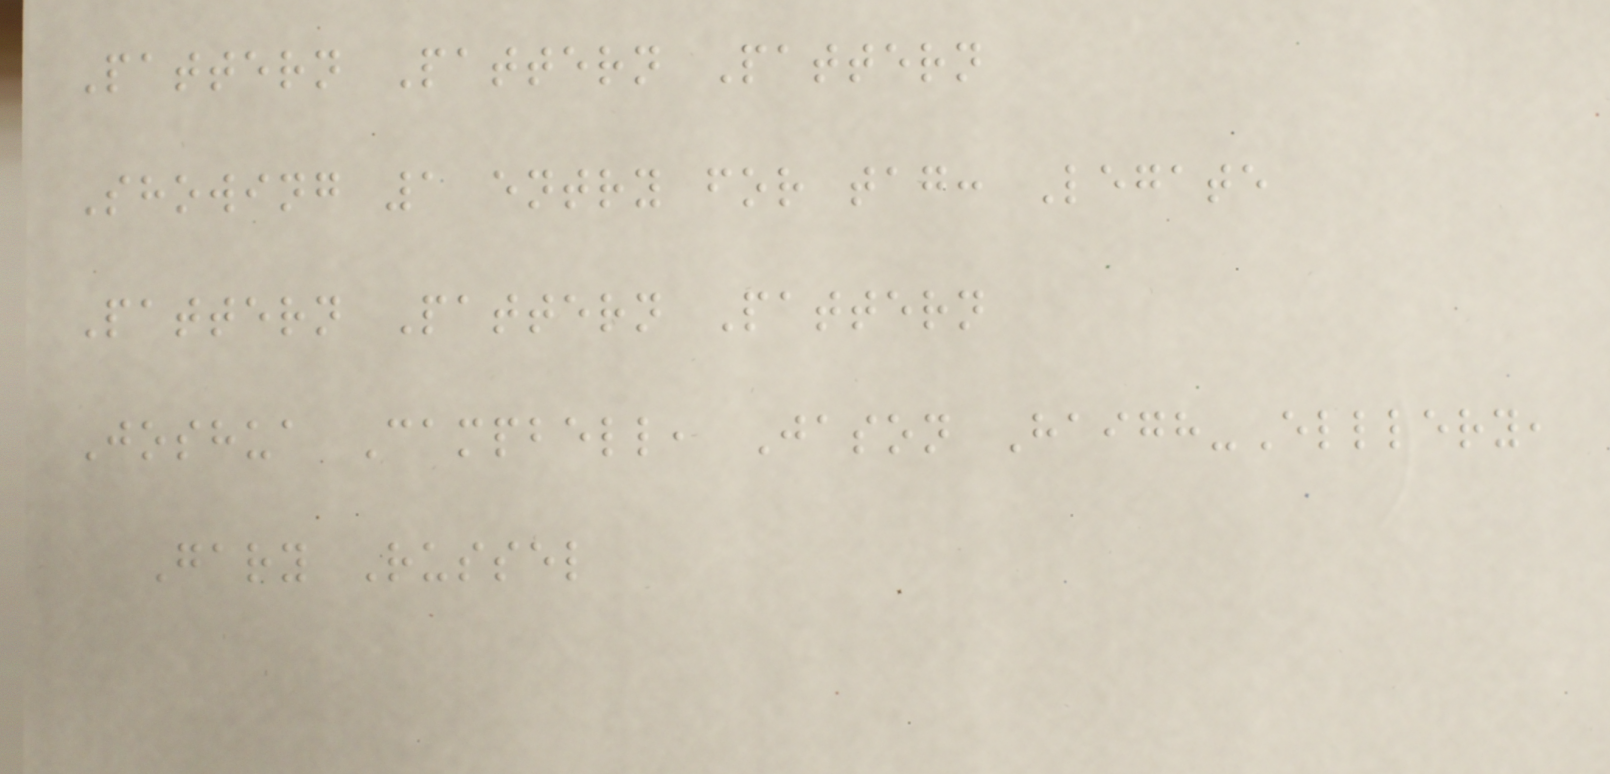Pattern Pattern Pattern
Showing 1 entry for tag: Legate
Pattern Pattern Pattern
Joshua Campbell, Jason Haigh-Elllery,
Gary Russel
